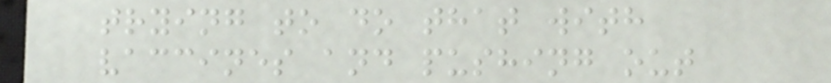trying to do that with
vaccines and pushing out
